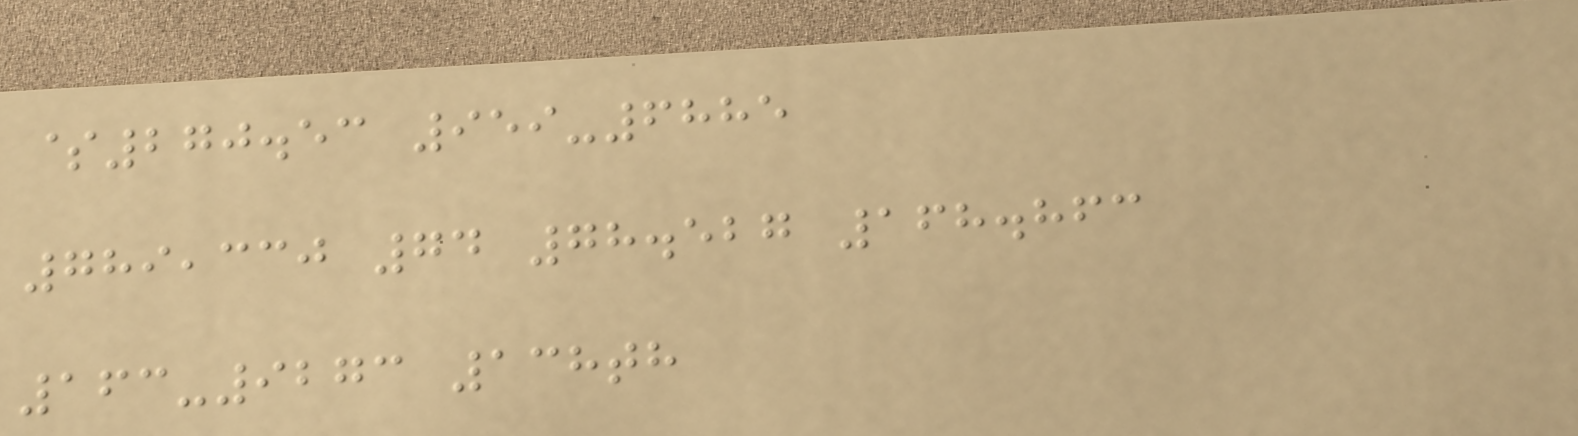$270.53 959-6885
789,330 74 78.527 168.863
163-9273 138th
